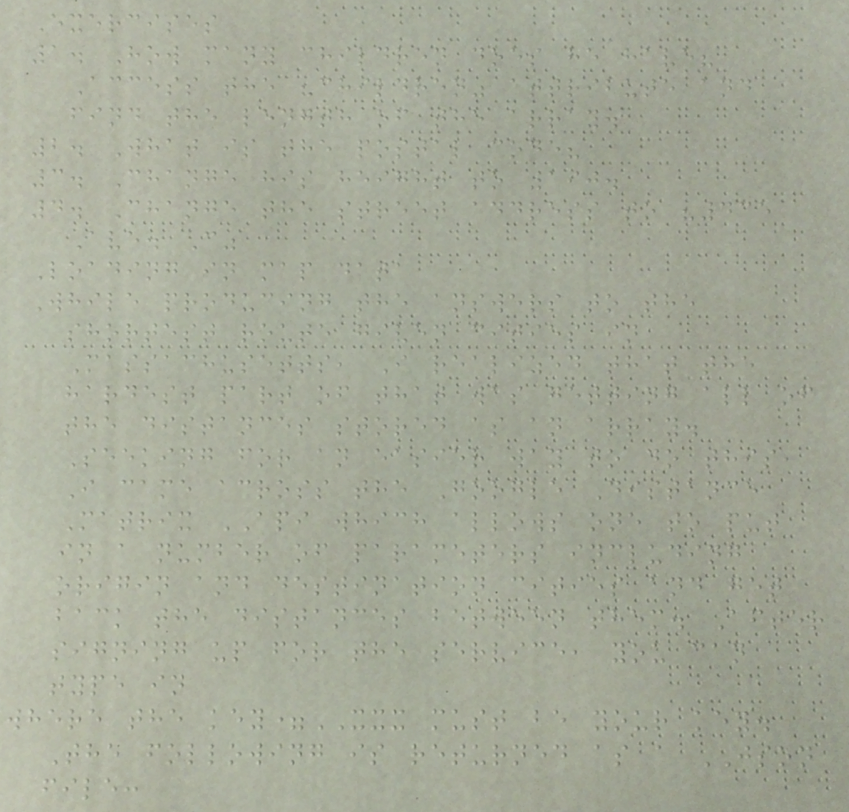Exercises
1. How many children does he have?
Access the "children" attribute and
find the length of the array.
2. What is the postal code?
3. Change his height to 190.
4. Change the street address to "435
Ave. C"
Loading in map data
While producing the answers to the
shortest route given cities in
Massachusetts, I realized that the
hardest part of that was getting all of
the distances stored as an array.
Seeking for an easier way to do this,
I came across the Google Distance
Matrix API which allows one to put
in a number of parameters including
origin and destination cities and get
back the distances between them. After
signing up for the service, you can
type in
where the key=XXX must be your key.
The following is returned as a JSON
file:
